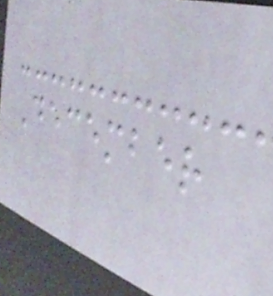December
